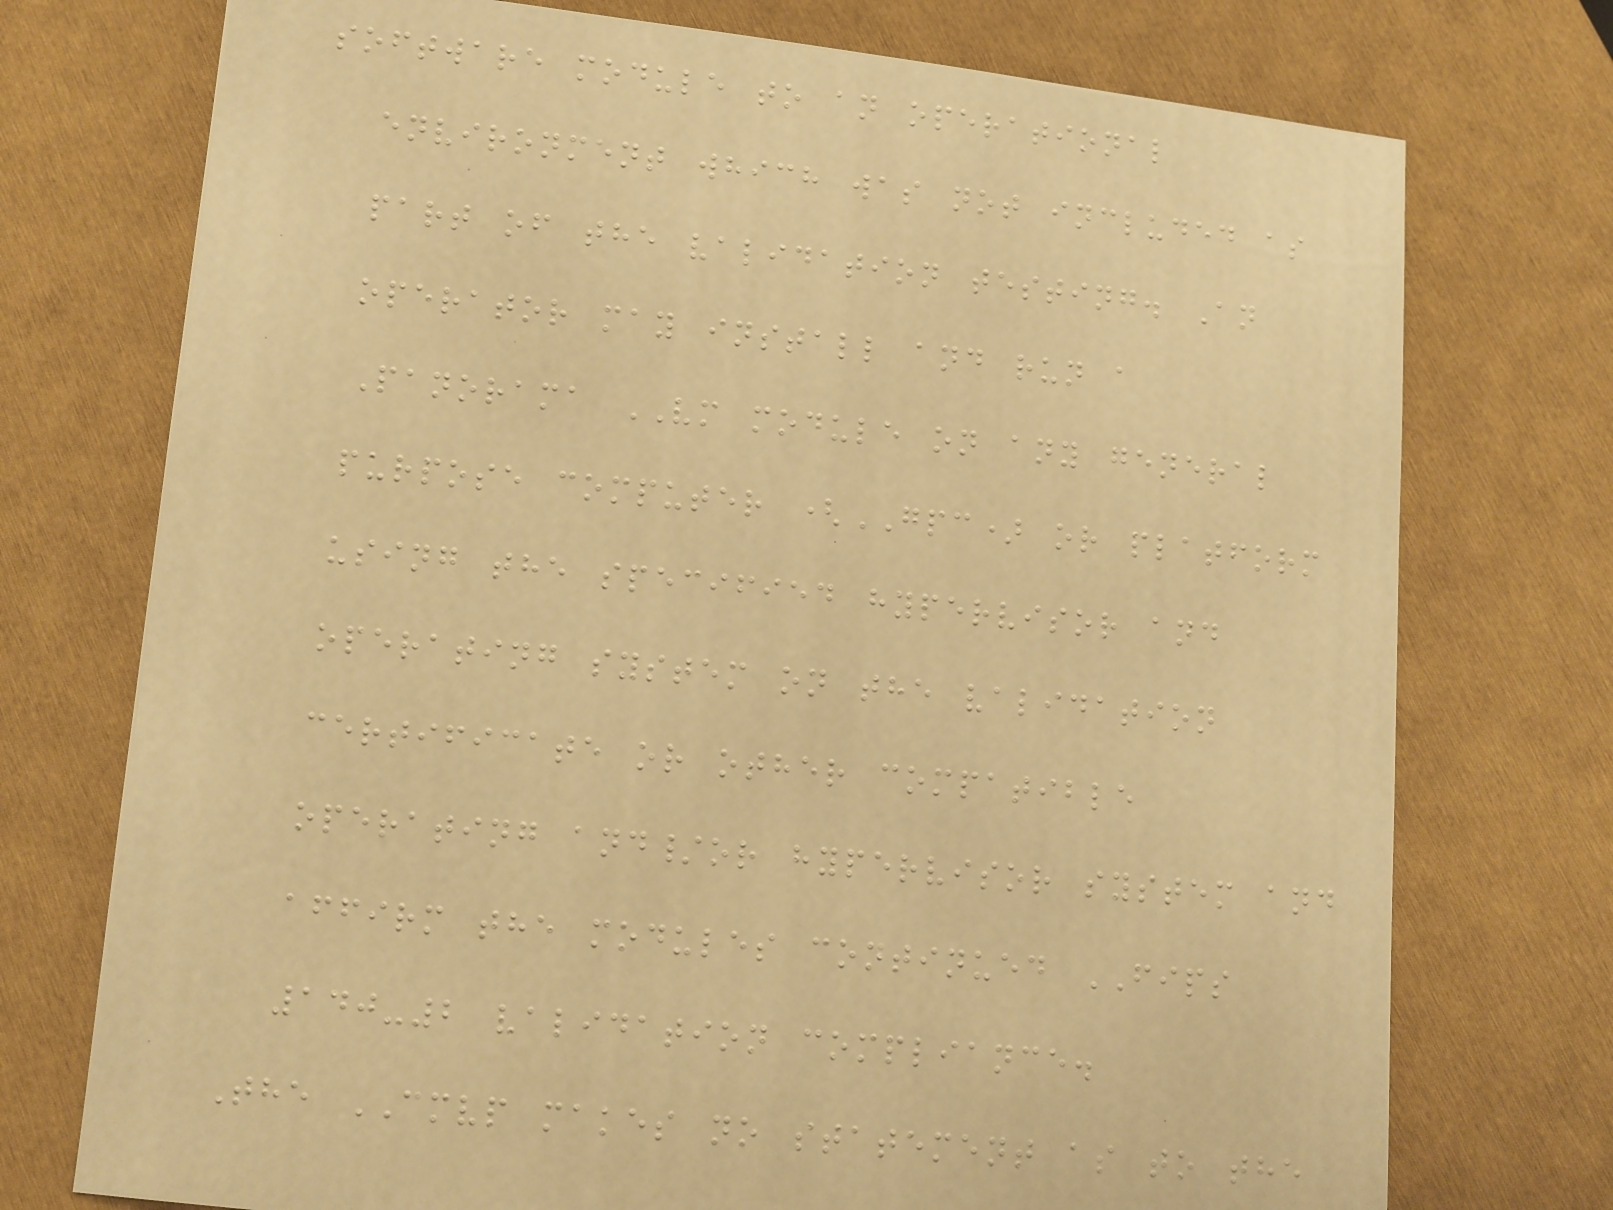software module to an operational
environment which was not included as
part of the validation testing. An
operator may install and run a
Panorama VM module on any general
purpose computer (GPC) or platform
using the specified hypervisor and
operating system on the validation
certificate or other compatible
operating and/or hypervisor system and
affirm the modules continued FIPS
140-2 validation compliance.
The CMVP makes no statement as to the
